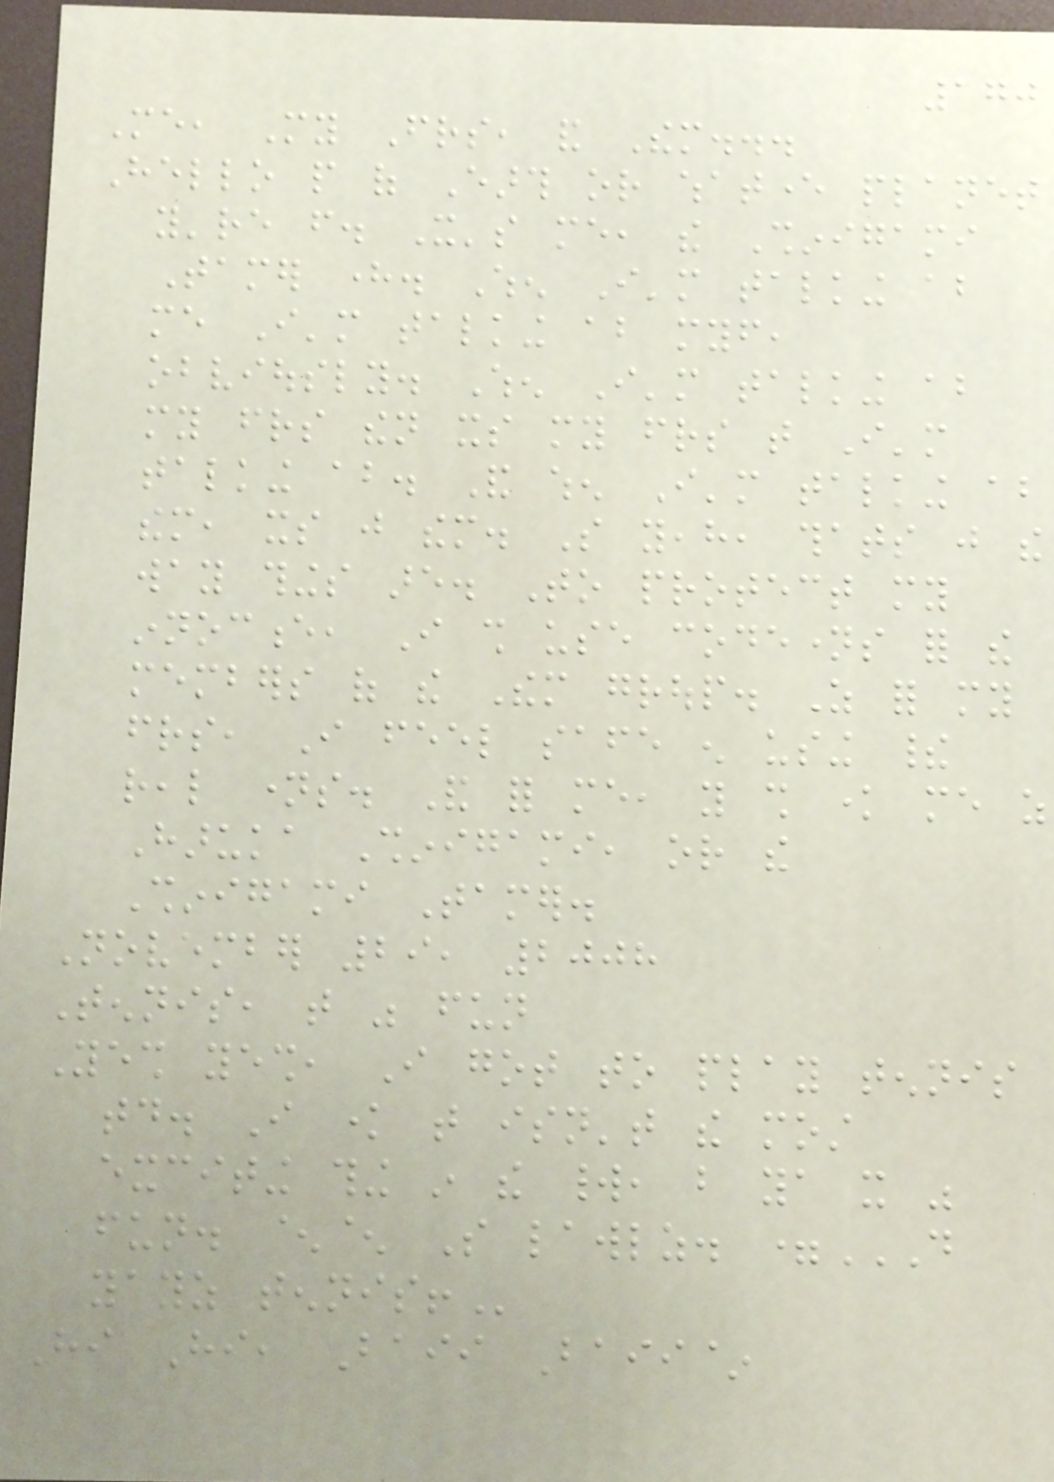170
Me, My Friends, and Them...
Hello people of Earth or whatever planet
you're from. It's me, the Shinigami
Tamer here. When I'm talking about
me I'm talking about myself,
obviously. When I'm talking about
my friends then its my friends that I'm
talking about. And when I'm talking about
them, its just them. So yeah, thats just the
way things are. To protect my
innocence, I shall use codenames for the
members of the Them group. As for my
friends, I feel safe enough using their
real names. And for me, you shall know me as
Haruka Shinigami, or the
Shinigami Tamer.
November 29, 2008
Tennis, that was fun
Yesh yesh, I got to play tennis
today. I know that isn't the most
exciting thing in the world, but ya it was
fun. ^^ So lawlz. =D
YAYZ TENNIS!
Hi Hi, Baii Baii~
